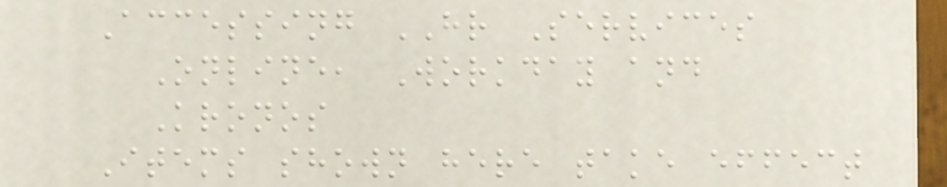Accessing HR Services
Online, Workday and
Kronos
Items shown here take effect
